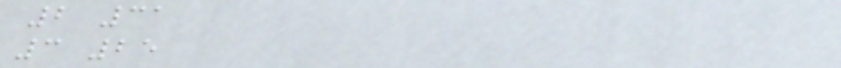2 31
3 25
